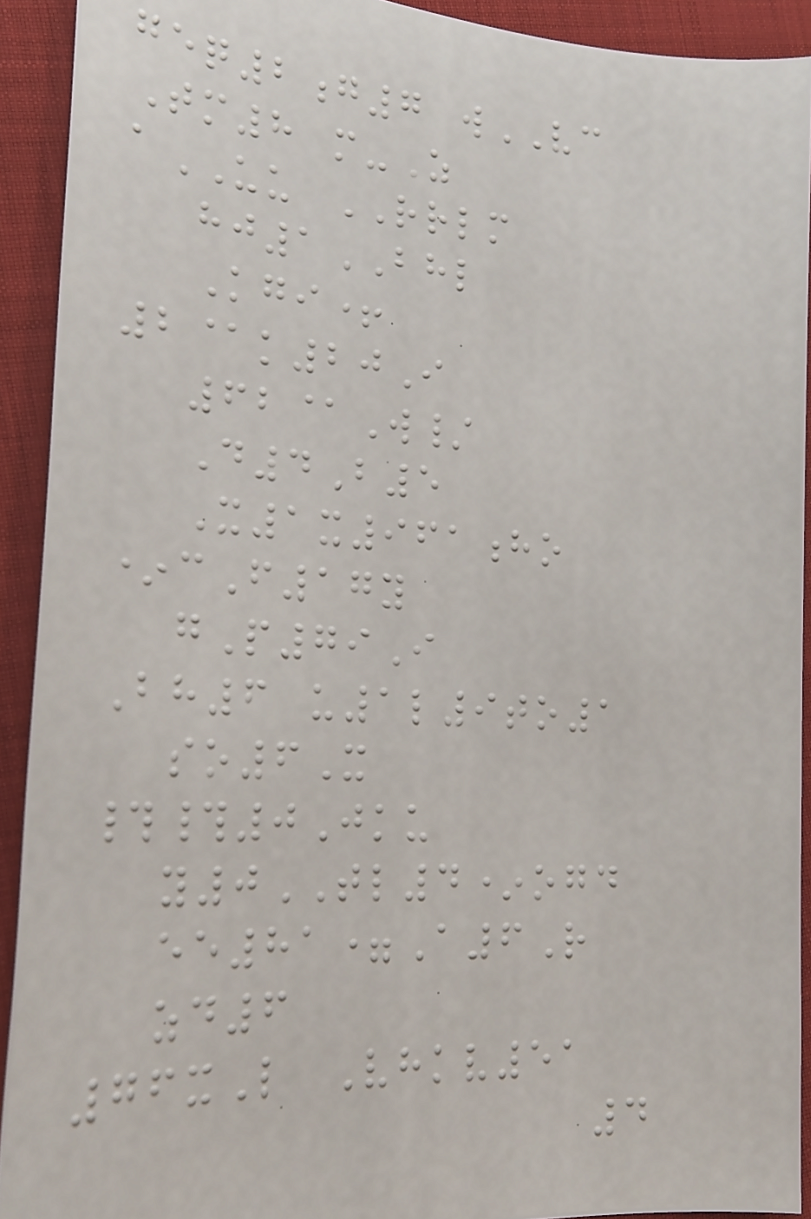geq2g7 wVC
Tm8 m-Z
aUU RRLM
hj1BHL
Kgi+
2@k20I
62@W/
D4B5
X1x961ho
*cF17y
gP79I
Bh6 u1l9to1
so6X
##0Jku
y0TL4*ogd
ee81=A6R
zd6
76xL Vhkv51
4
